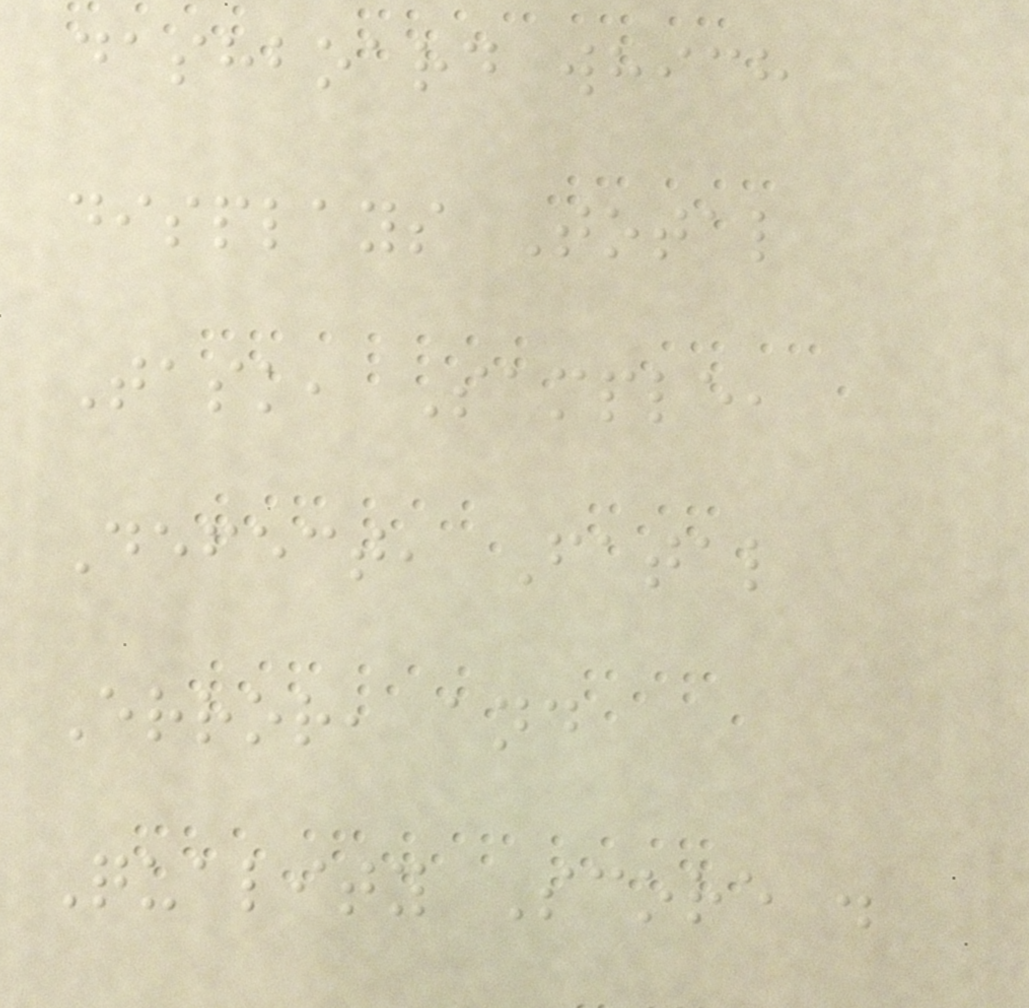dashboard which
displays Total
Task, Sample,
Defect, Fatal
Error, and
Quality Score .
